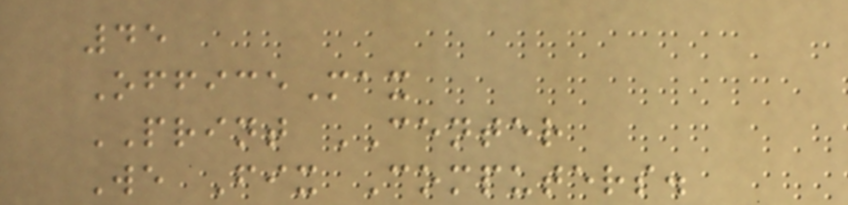45
OfficeMax
PRINT CENTER
We Fix Computers.
